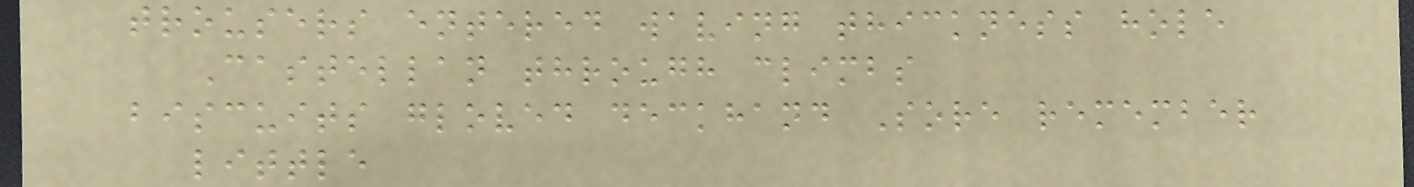trousers entered waving thickness hole
Castellan through climbs
biscuits gloved deckhand Sore remember
little
